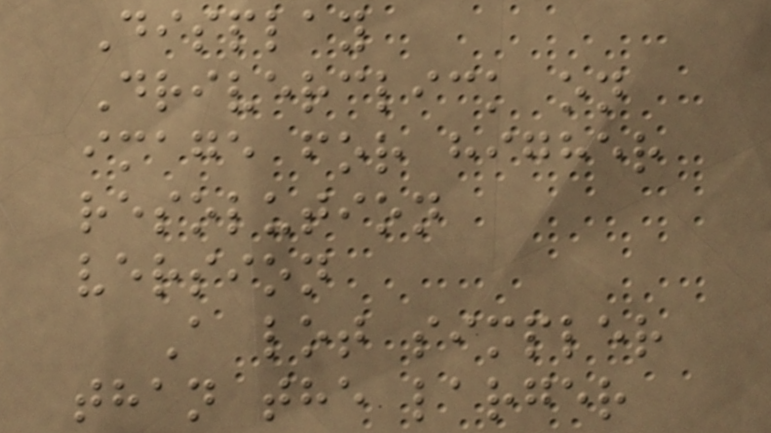Display
Driverclick on
image for higher
resolution
version
A lot simpler
than the larger
